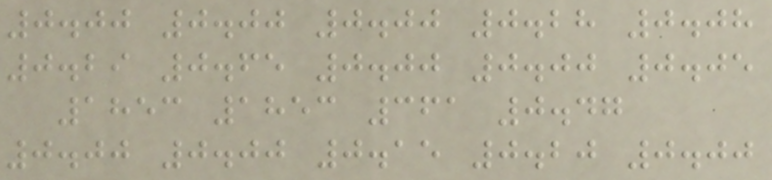0.00 0.00 0.00 0.28 0.08
0.29 0.65 0.00 0.00 0.05
1853 1853 361 0.47
0.00 0.00 0.15 0.20 0.00
